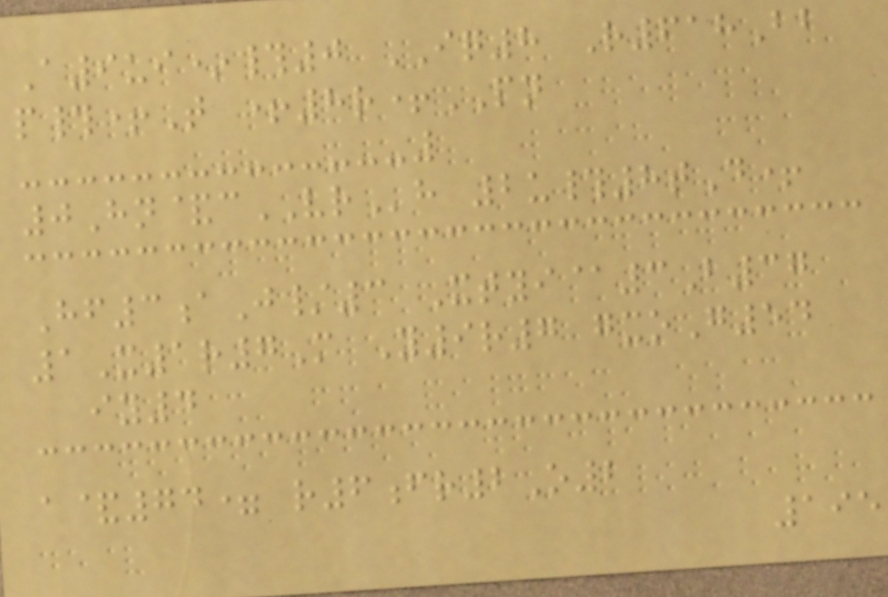A9ui*#0 IQ8 R618Bb
p#+T +8r+PN
0Hn&cVRh 2u#8tD+
Hf3aJ/3 Xtyi@3B37
1X1r7M Y9r7 gxoG54
iy4
a&74= r6fr2O2
195
